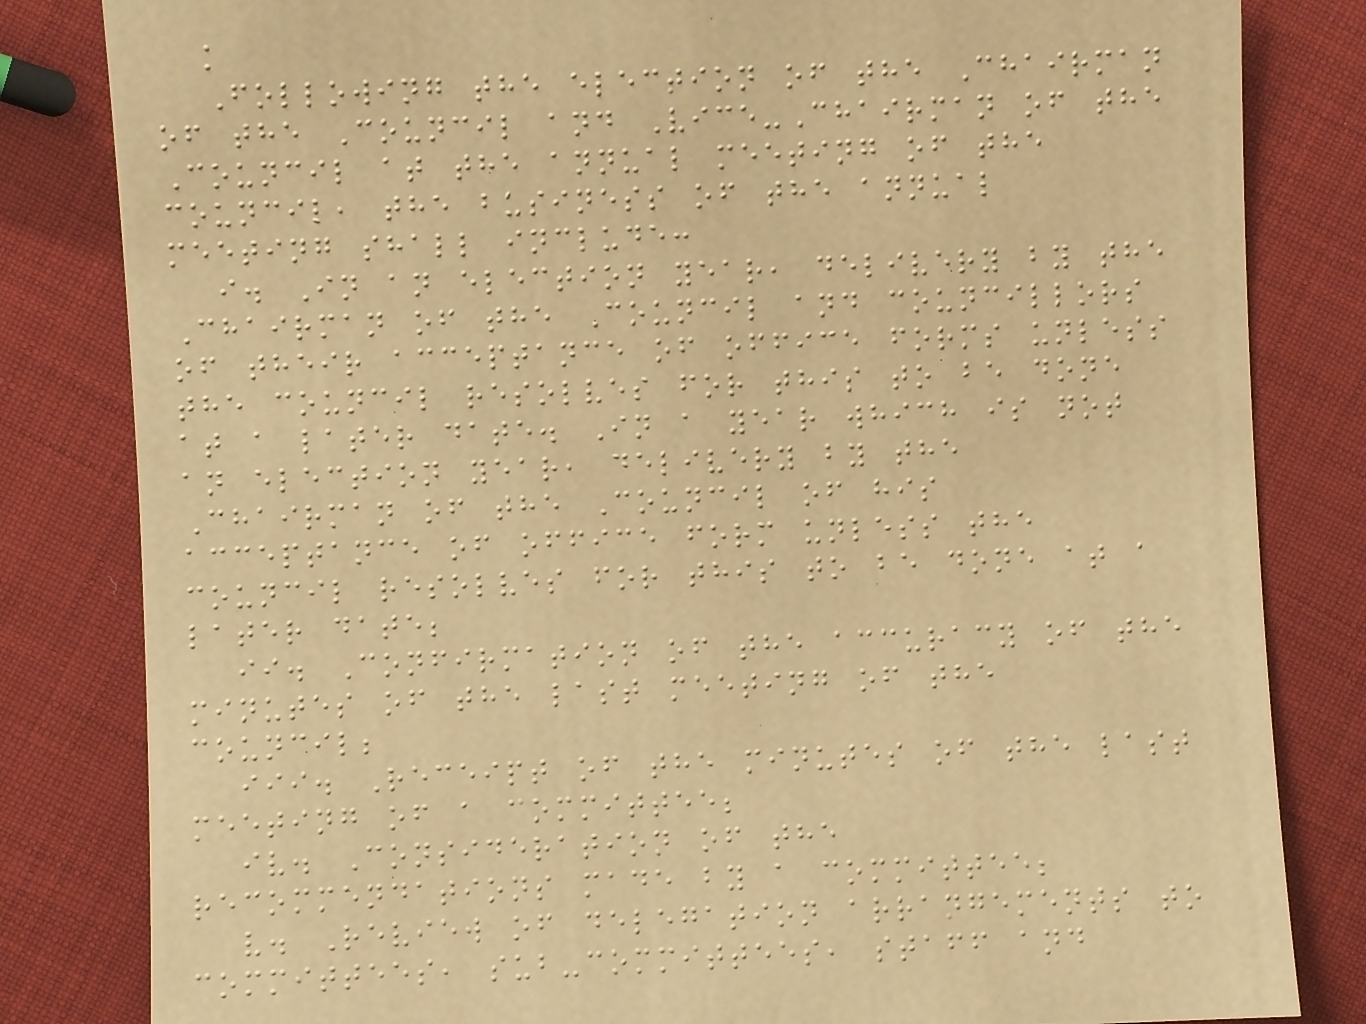k
Following the election of the Chairman
of the Council and Vice-Chairman of the
Council at the annual meeting of the
council, the business of the annual
meeting shall include:
i. In an election year, delivery by the
Chairman of the Council and councillors
of their acceptance of office forms unless
the council resolves for this to be done
at a later date. In a year which is not
an election year, delivery by the
Chairman of the Council of his
acceptance of office form unless the
council resolves for this to be done at a
later date;
ii. Confirmation of the accuracy of the
minutes of the last meeting of the
council;
iii. Receipt of the minutes of the last
meeting of a committee;
iv. Consideration of the
recommendations made by a committee;
v. Review of delegation arrangements to
committees, sub-committees, staff and
